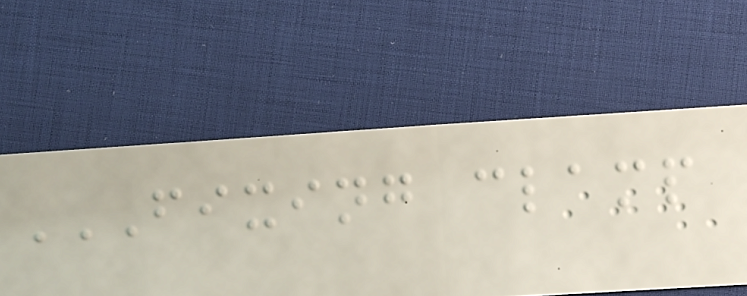FIXING CLAMP
